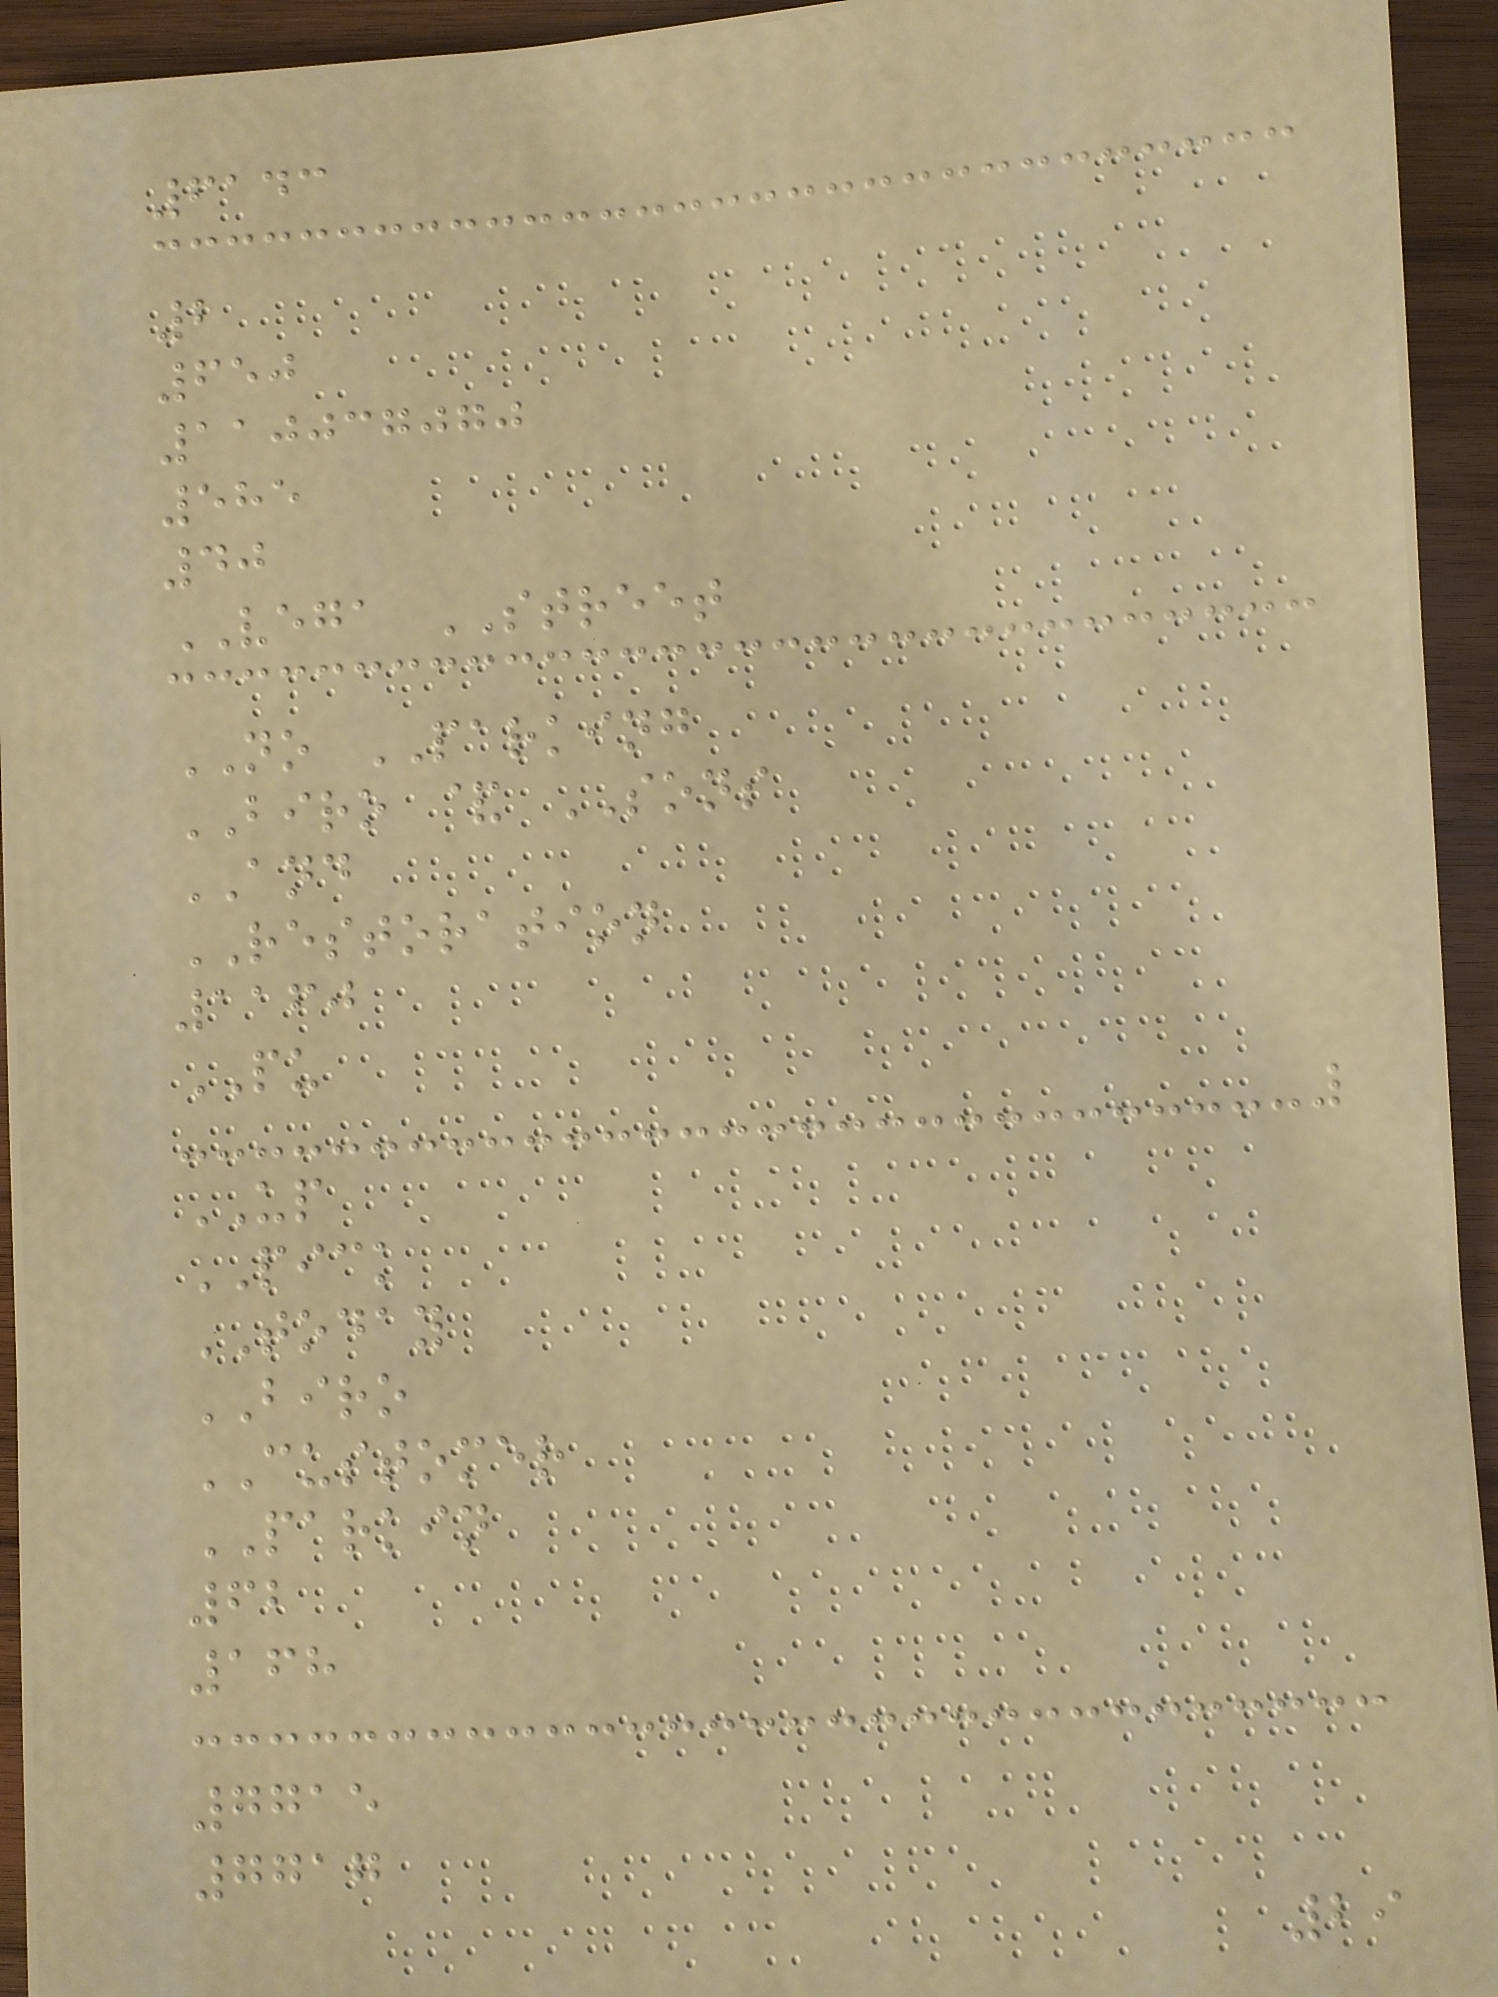6143
2
650
110037070
585
40
VEGA STREET
NO PARKING
BIRO & SONS
AND
RESTORATION
1160
PU
UP
PICK
TODAY
BIRO
CUSTOMER
PARKIN
62
168
7715
7717
29
